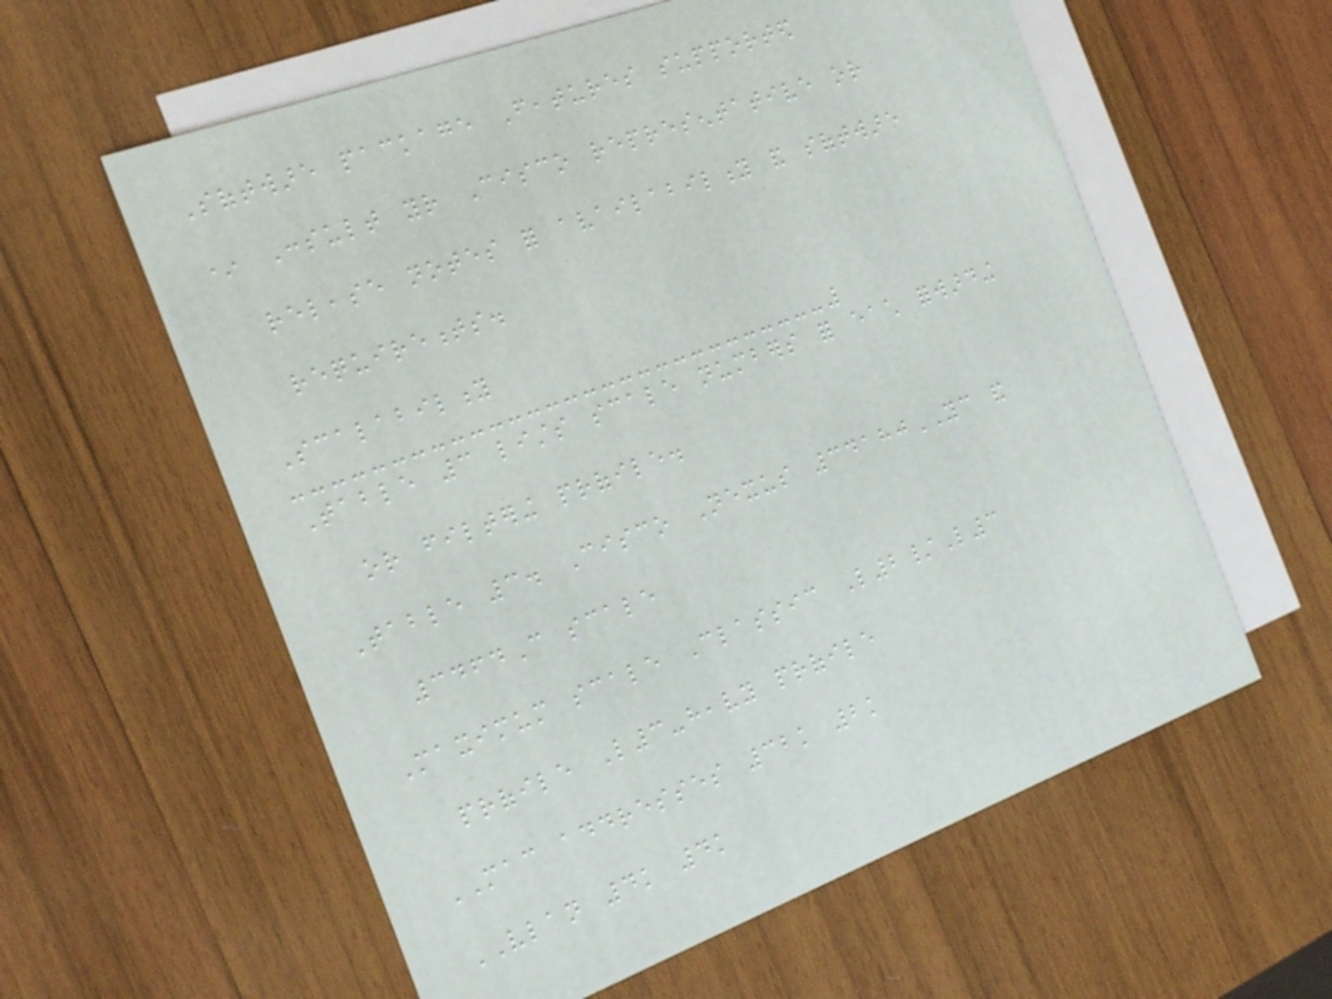Software package Features supported
* Consult your Cisco representative or
release notes for availability and software
requirements.
Scalability
Table 3 lists scale numbers for each forwarding
or filtering profile.
Table 3. Cisco Nexus 34180YC and
3464C scale
Maximum scale Classic L2/L3
profile L3-heavy profile
MAC addresses 32k 2k
VLAN 4k 4k
